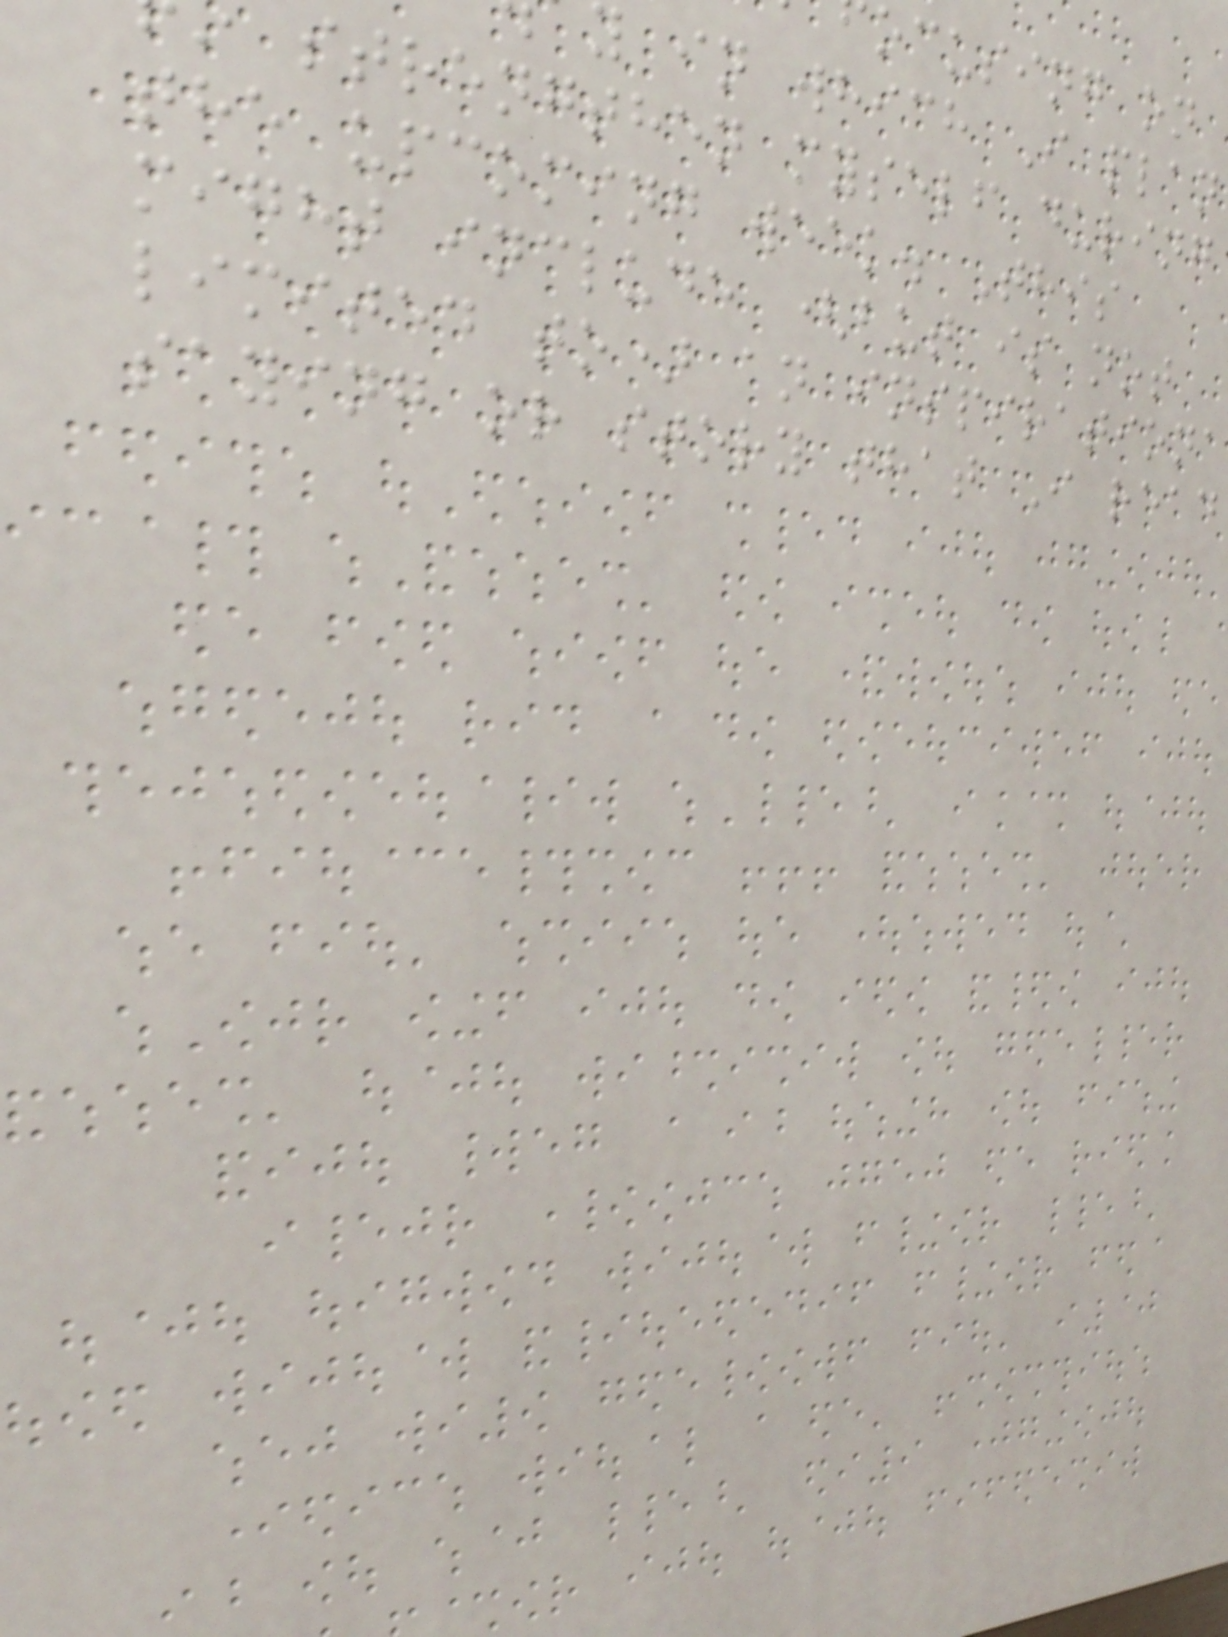ocusing on
y in which I plan
strengthen myself during
the upcoming week. This
might include (but is not
limited to) an inspirationa
saying or story that I read
